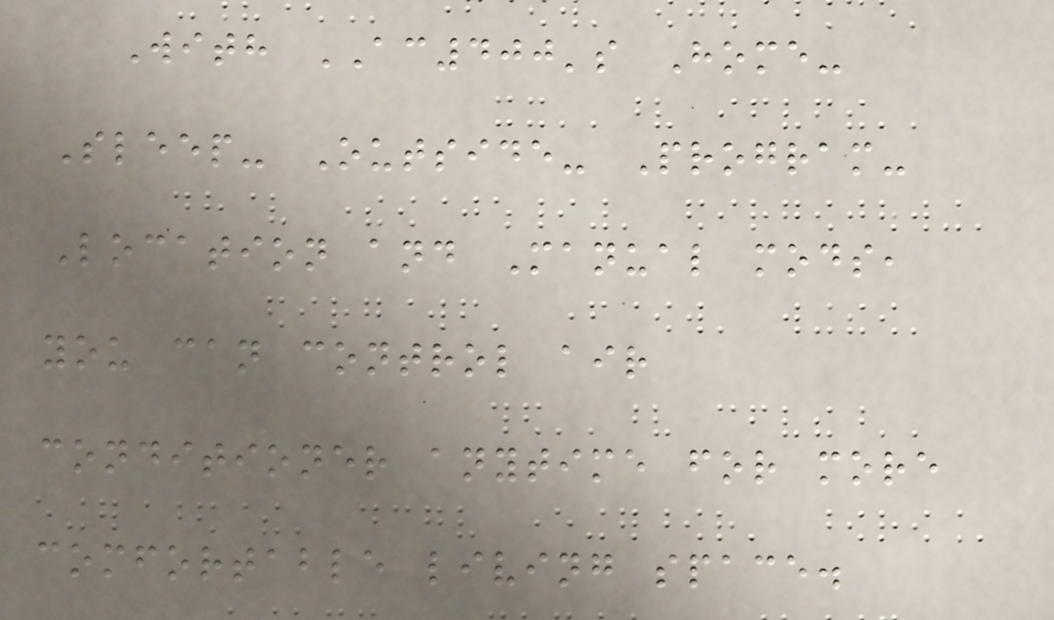With AC400's Home-
Sleep- Outside- Program-
Location and Manual mods,
you can control air
conditioner anytime for more
comfortable living space.
